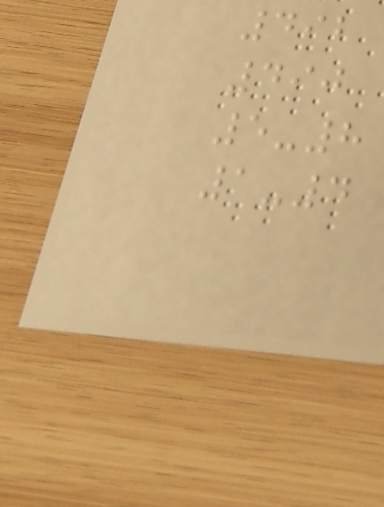492
490
5-8
1-4
